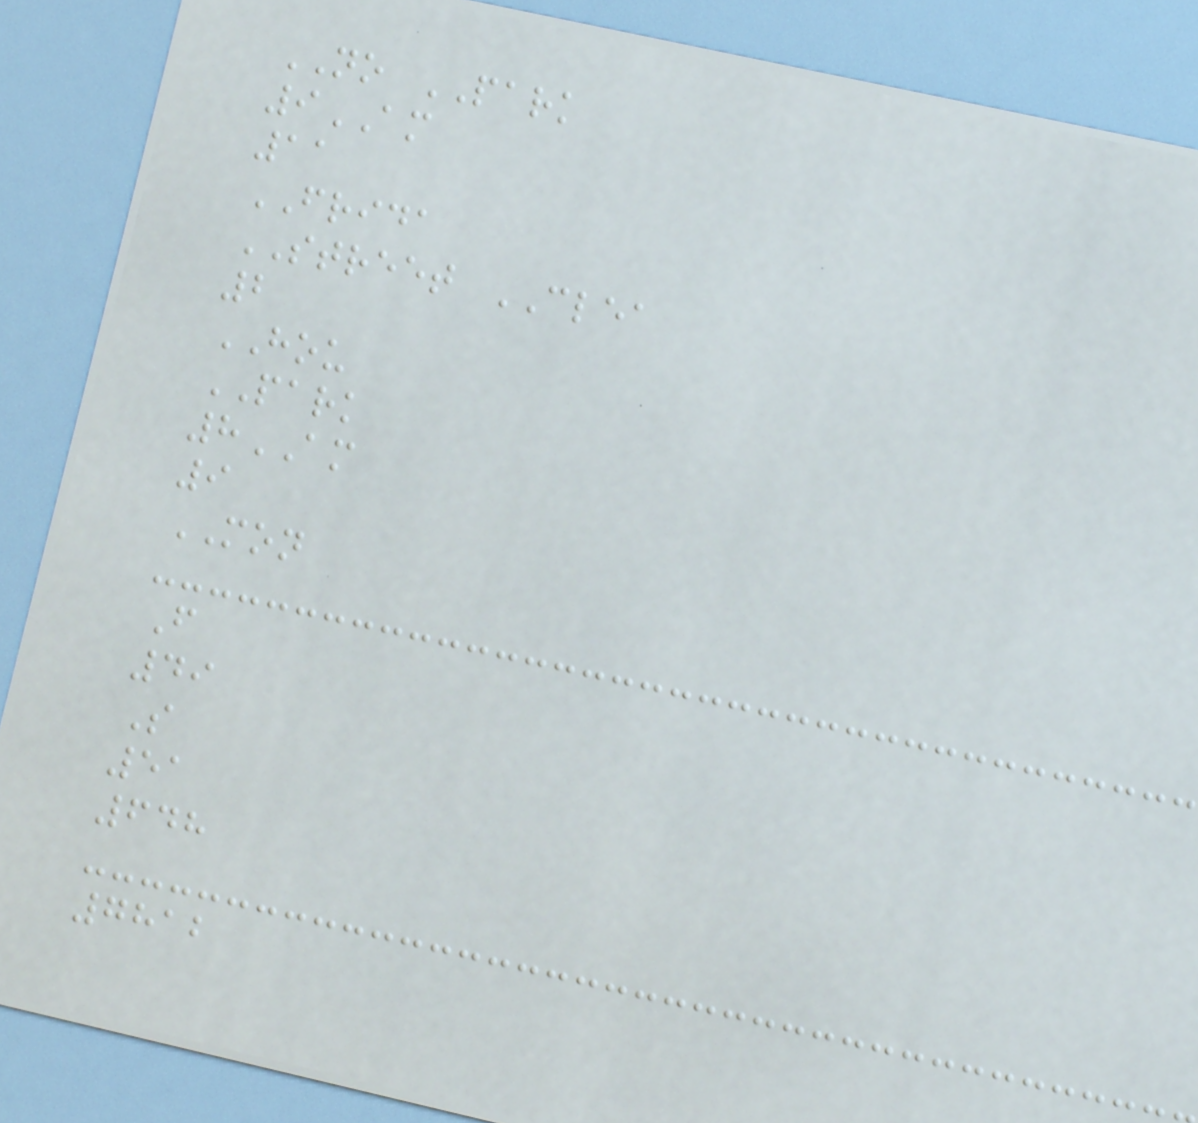NO PARK
9AM
11
FRIDA
STREET CLEA
2
HOU
PARK
8AM
9
MON
F
49
S
51
648
7812
